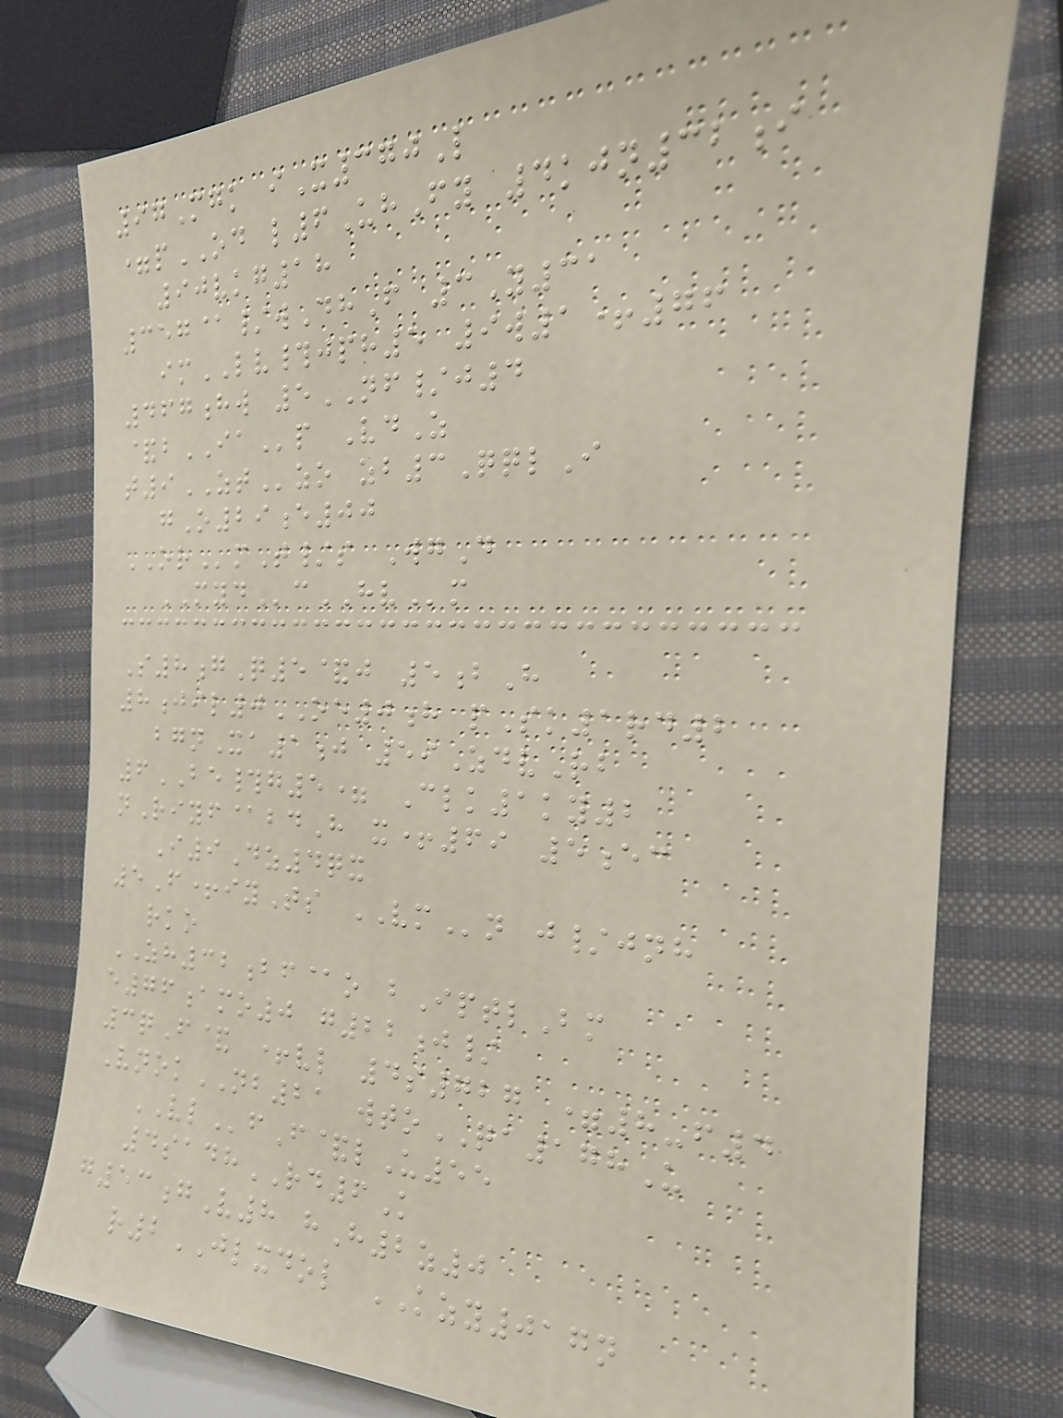97Mgk iX370L
=pOD l6UhFy 4kjn32i
90vkg18
357@/wDhF 3Y31
imLV#jph5 9w1+76
467hw 5NF/j4
&bIAp VdZ
t9ZTzo zb3QqlI
gO29e00
ORmT/s WgD
MYDcHVm
S8gQ5&j 5bH
8jil0OE0h pSk1rd2
bgnXa1j 59ZdvRb
6BE#g5= Clk1ky2
nRiyf@bdH x+69 5ec
I9Dz4qx
5F+iyTs VMn j/jnh
rko
ZH32bf@o bIptlBm
e76amo0 g22j/
3qF& +vl 4s727 =8-f4
VnokNB21 wtoQA178U
VLfF&lU55
4sadhRD6K
g53gV8 hH2z0
r2JLXDOL KZY017n
